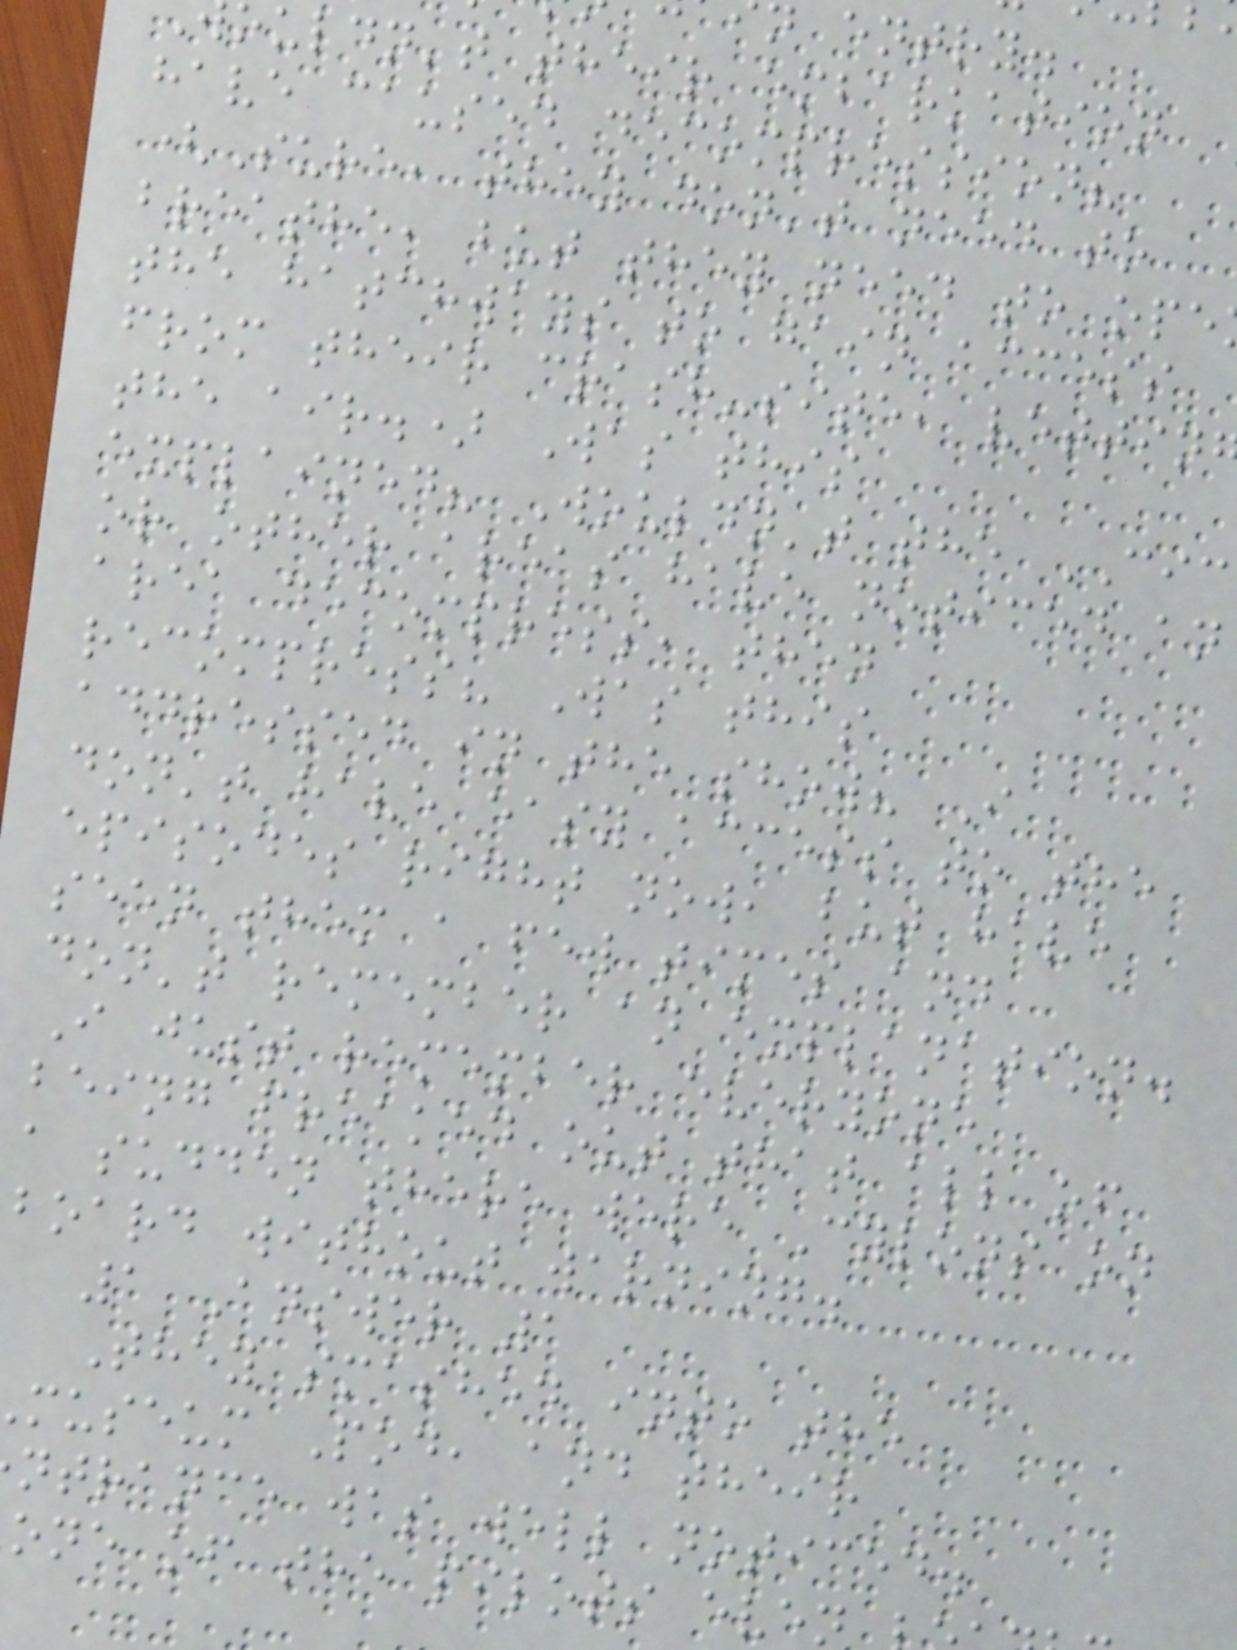n entry.
ouldn't their embarkation
have caused decompression?
(Sure, they don't need to
breathe, but they need to ope
the hatchways to gain access
from their crash-site, vettin
the air.) Was this
explained? Wouldn't the CIC
or other areas have noticed an
area decompress, then
recompress? Was this
addressed in the show? I
don't have easy access to the
episodes right now, but have
seen them a few times and
don't remember an explanation.
I just remember everyone
being freaked out that all of
a sudden there were Cylons on
board without warning.
1 Answer 1
They smashed into the
museum Pod, and their
ntrance was well noticed.
one of the pilots even
